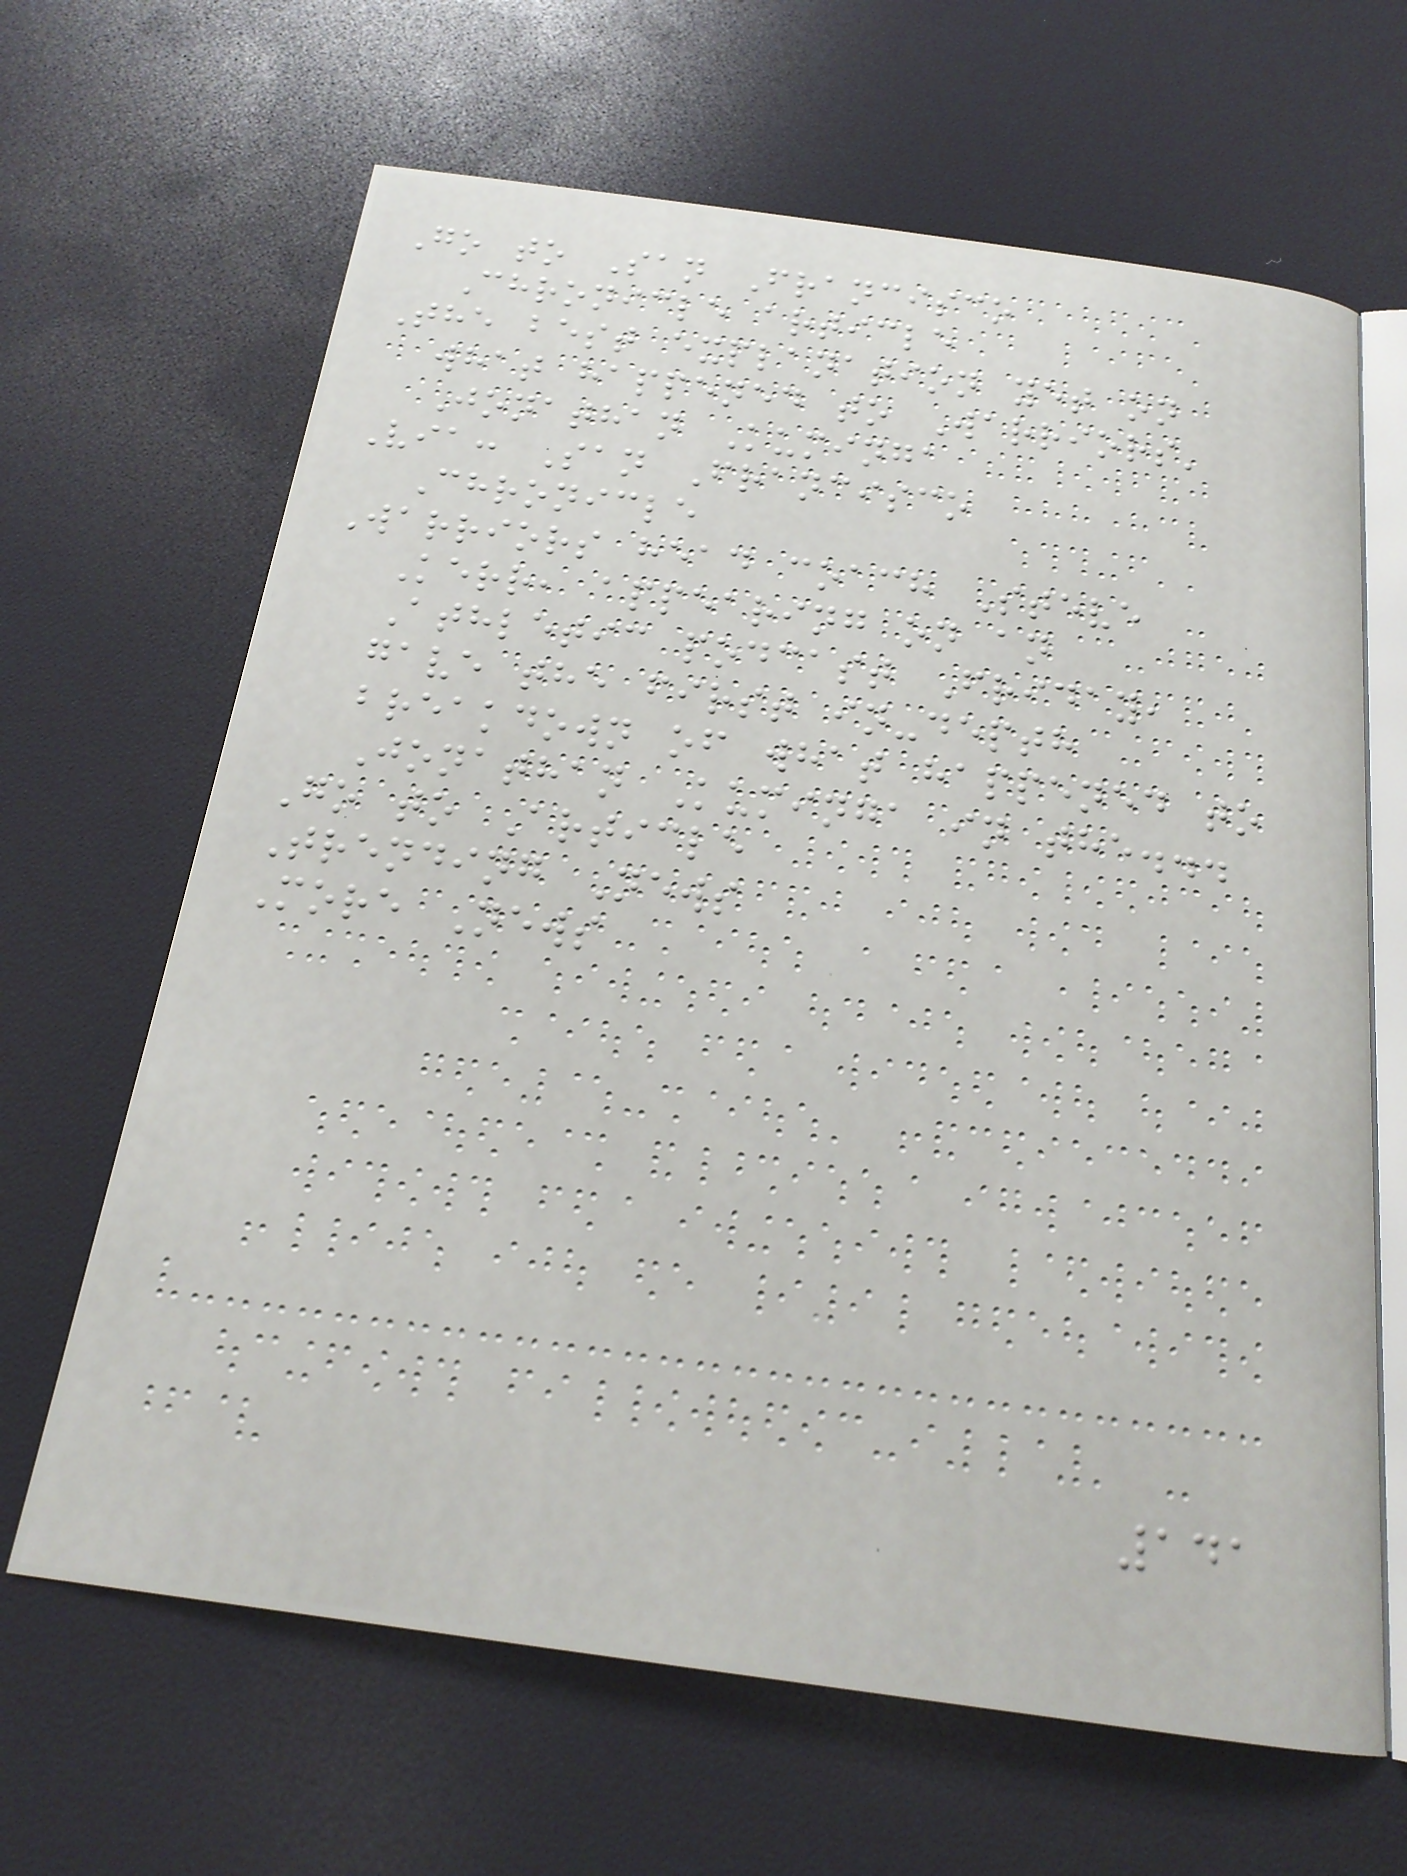Go to San Francisco
Chronicle article
The best explanation yet on
what happened to Warriors'
Jonathan Kuminga
Via: San Francisco
Chronicle
Warriors head coach Steve
Kerr, appearing on an
Athletic podcast Friday,
gave the first in-depth
breakdown of what happened to
Jonathan Kuminga in the...
Go to Article
Trending News
More News
141
